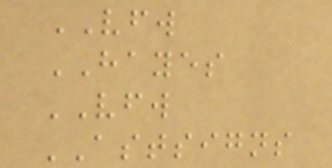VFW
HAYES
VFW
ASTSIGNS
